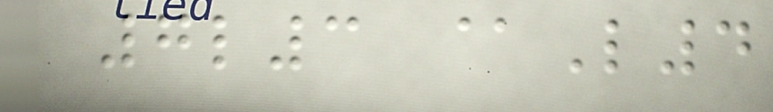7l3 @L4
